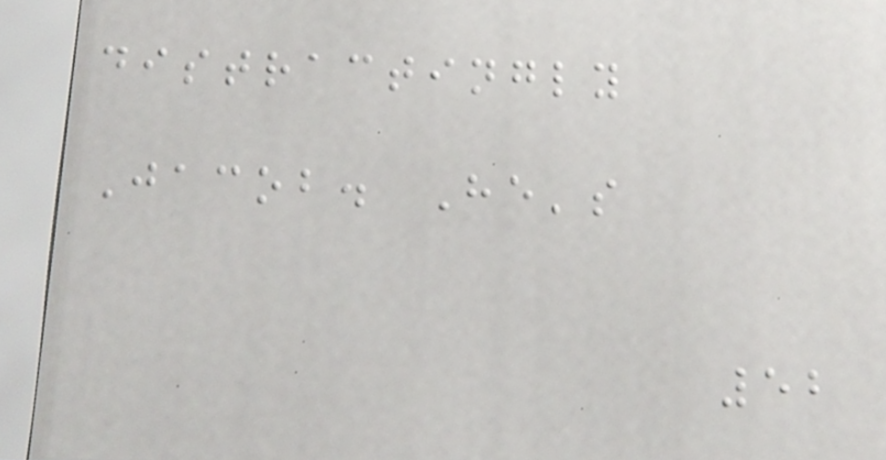distractingly
Jacob. He's
52
